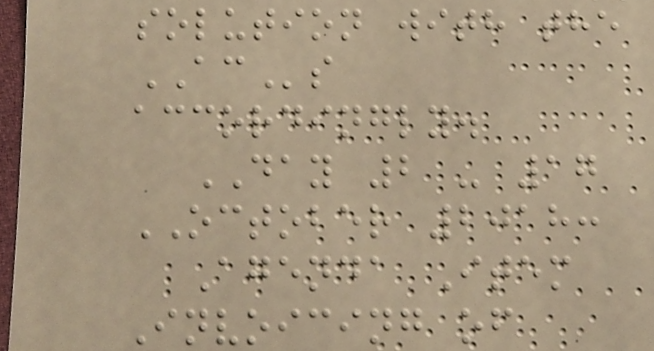solution with the
ACs
accordingly.
DAY 2 - 17
OCTOBER 2018:
Agenda Item
Invoicing of
